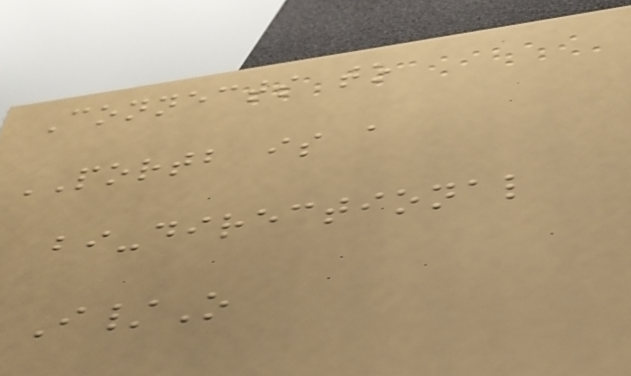Connects to
PORTB is a
bi-directional
I/O
